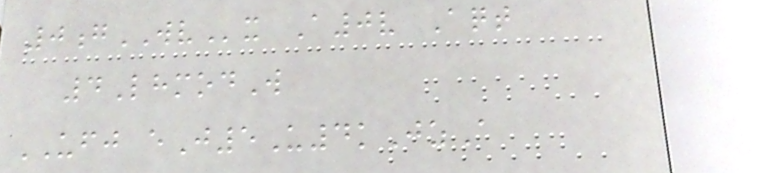0gWVx A0v Aqt
4LhmodW
UFJ eJ5U4kJzA
